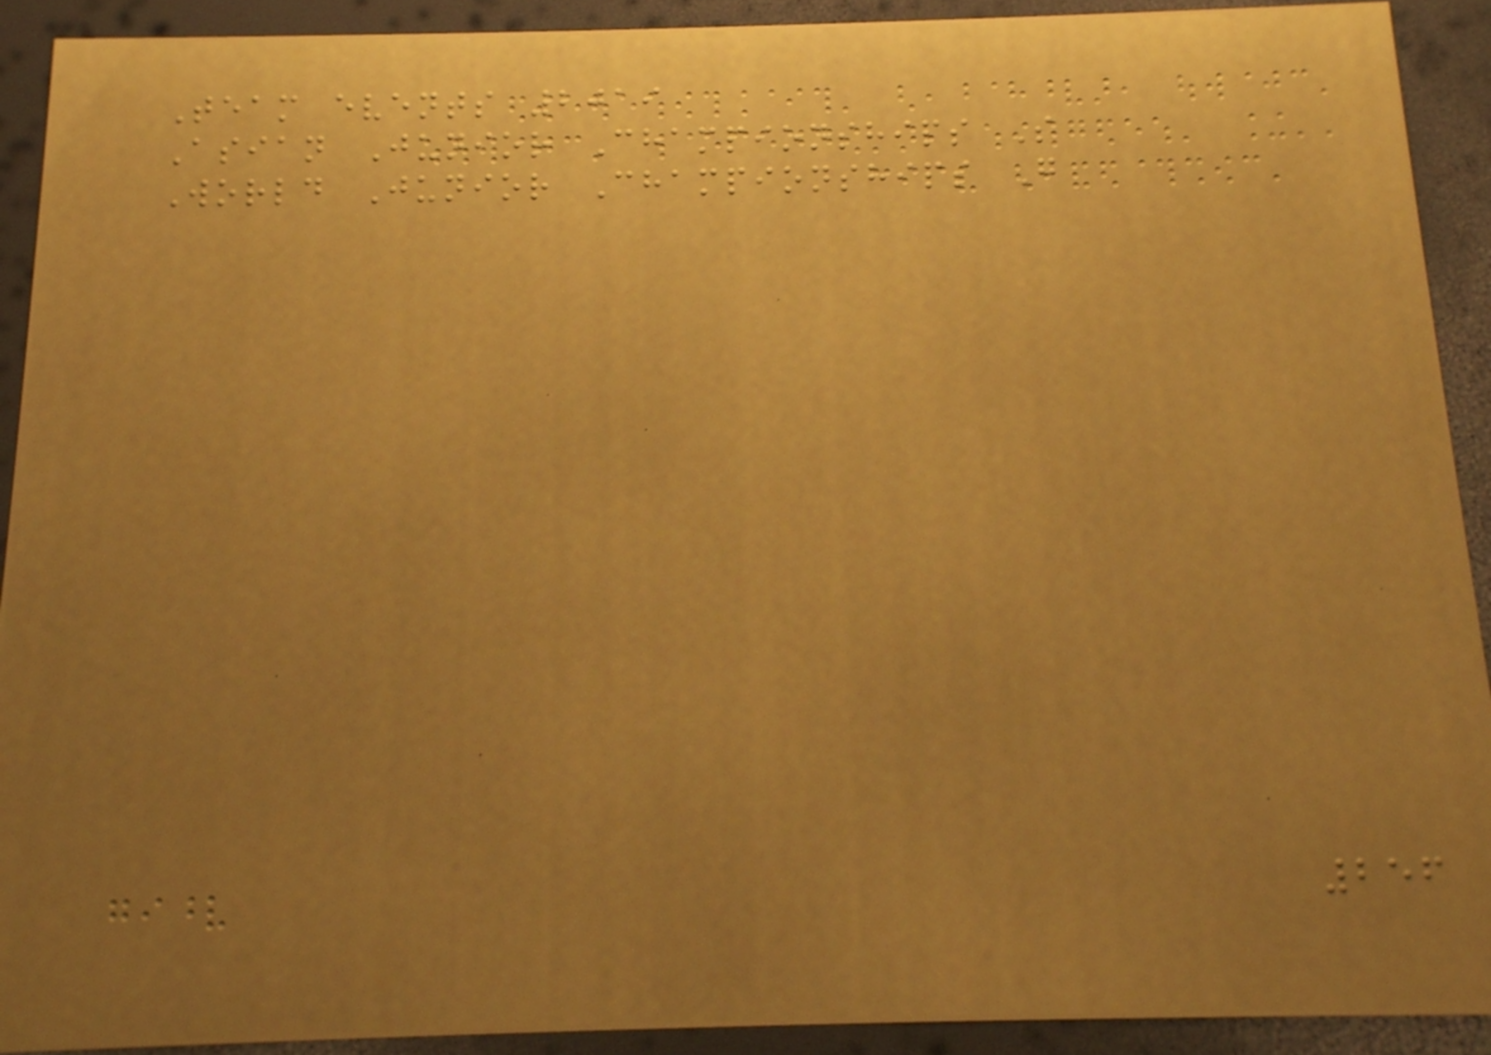Team events 2019
Asian Junior Championships S
World Junior Championships G
256
